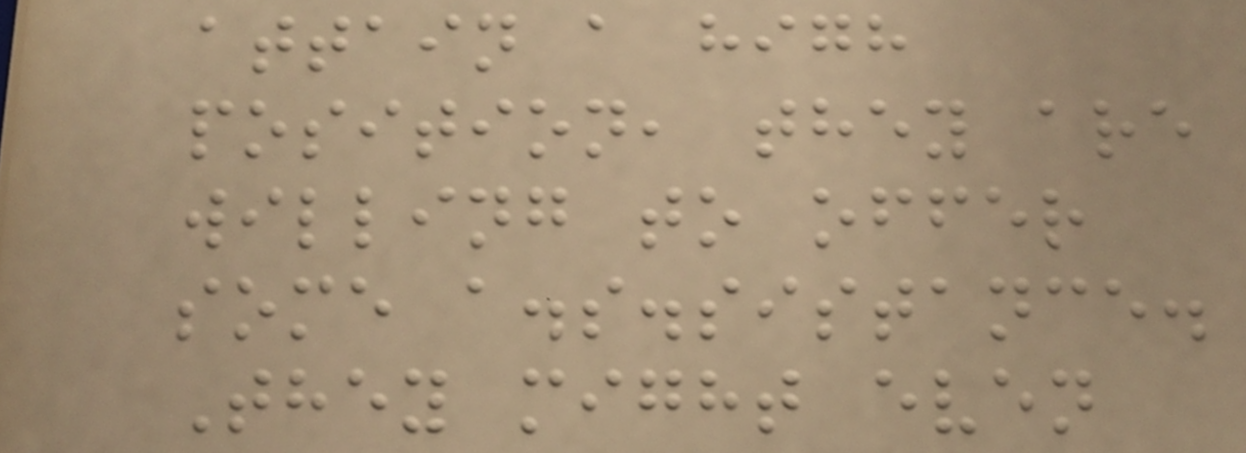attain a high
position, they are
willing to offer
some a.s.sistance.
They might even
